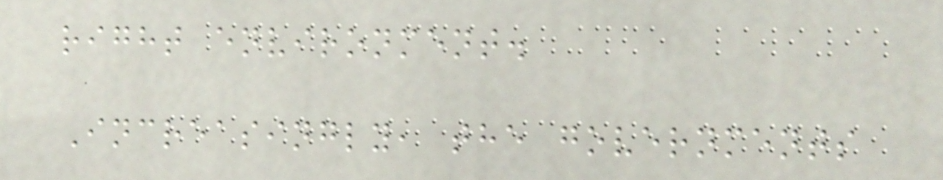right environment.
Increasingly, the governments
